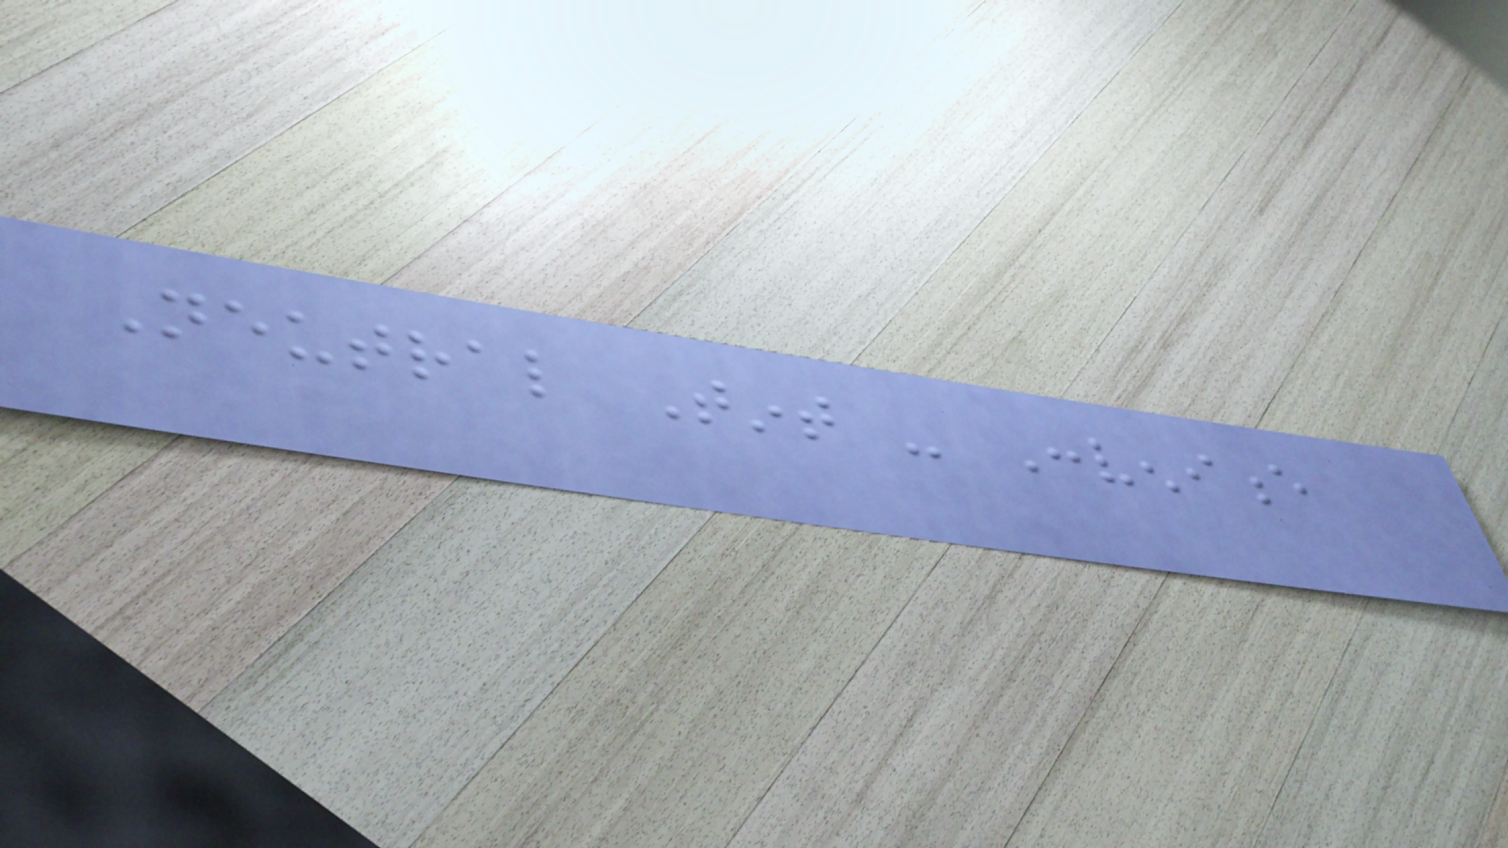Neutral Tint - Convenience
